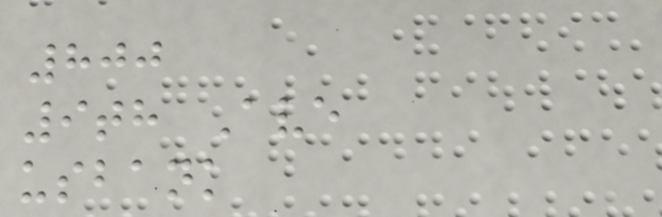800
9th Ave
usbank
